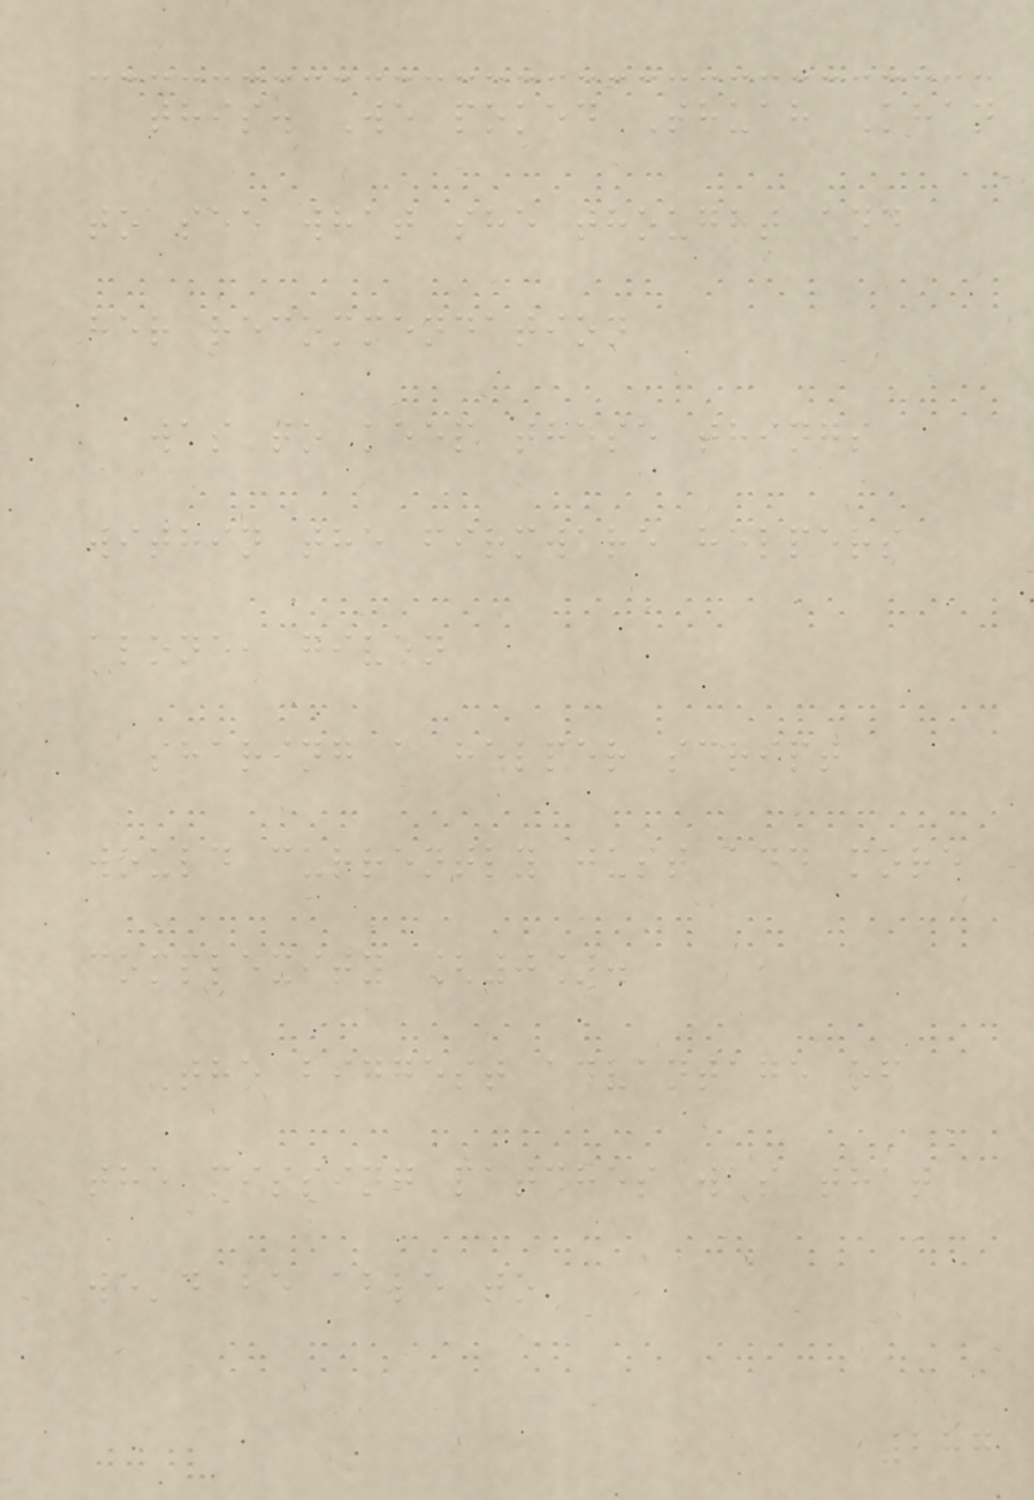this. We poked Shuah Khan
to see what she thought and
her recommendation
was to keep these things
within the firmware helpers
alone, given
sharing a helper script
would currently just add more
complexity [0].
The biggest advantage of
the missing patches was that
we'd be able to
287
